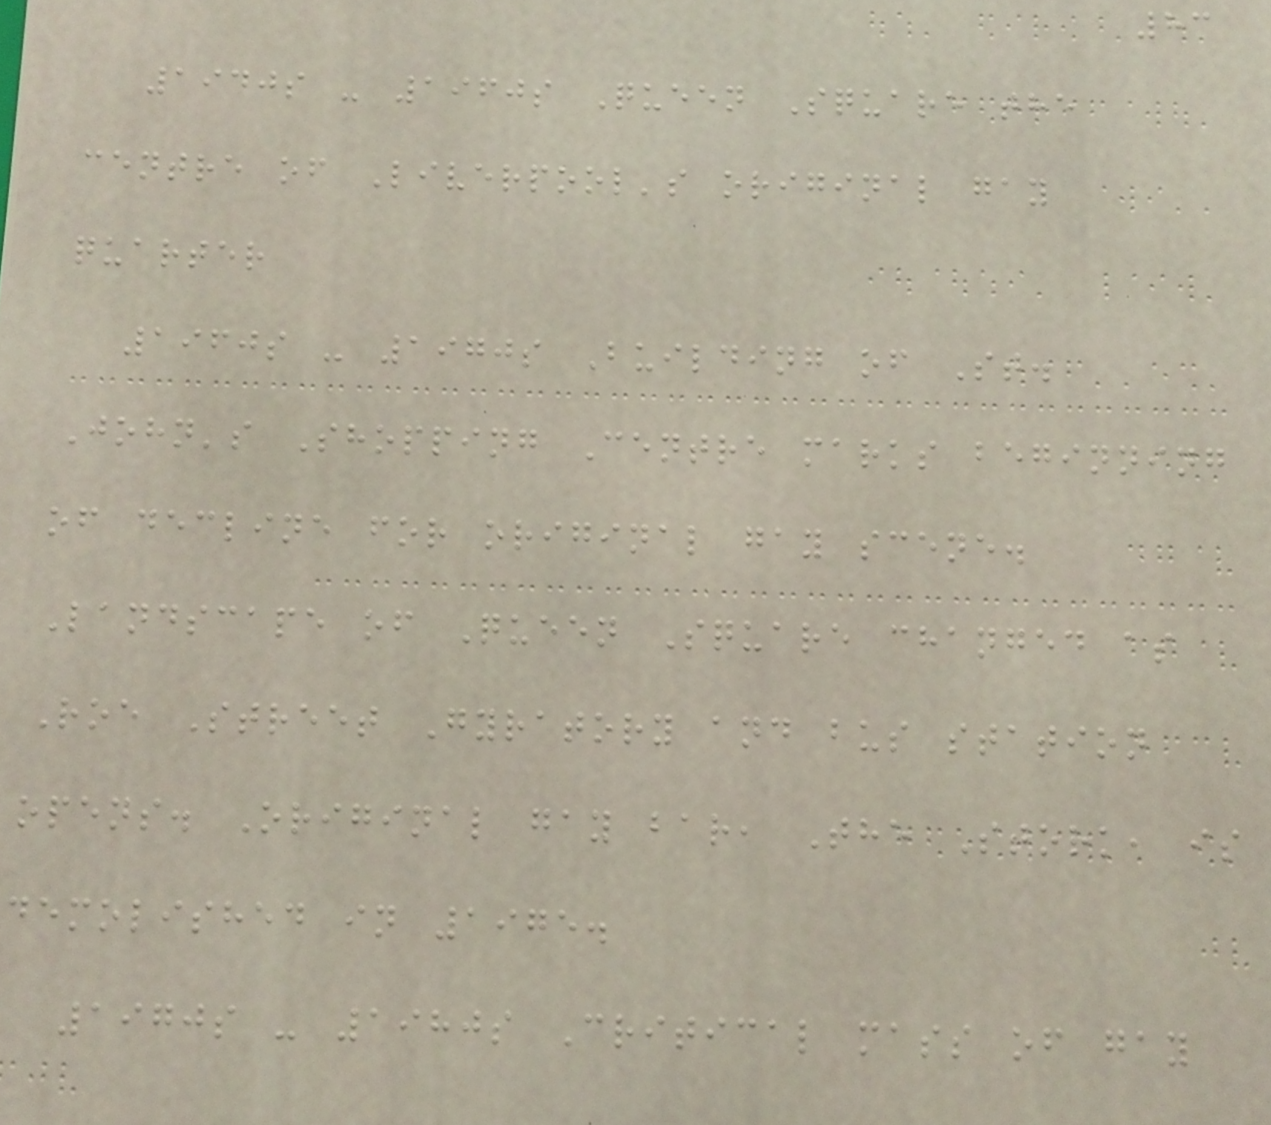83
1940s - 1960s Queen Square the
centre of Liverpool's original gay
quarter
1960s - 1970s Building of St.
John's Shopping Centre marks beginning
of decline for original gay scene.
Landscape of Queen Square changed as
Roe Street Gyratory and bus station
opens. Original gay bar, The Stork, is
demolished in 1975.
1970s - 1980s Critical mass of gay
